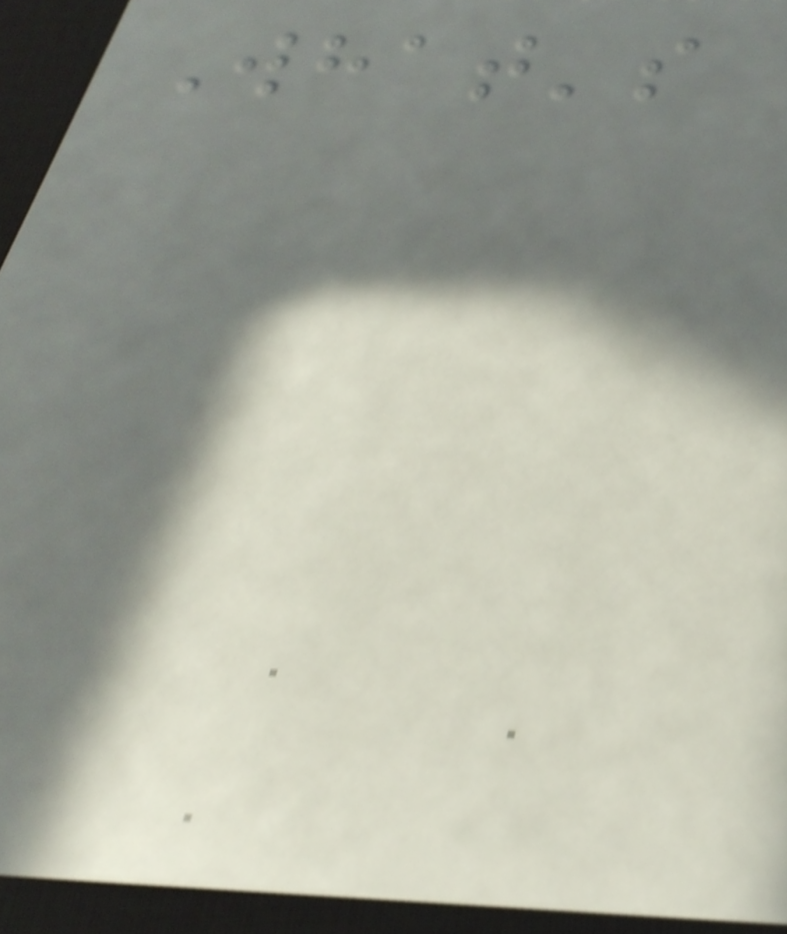What's
